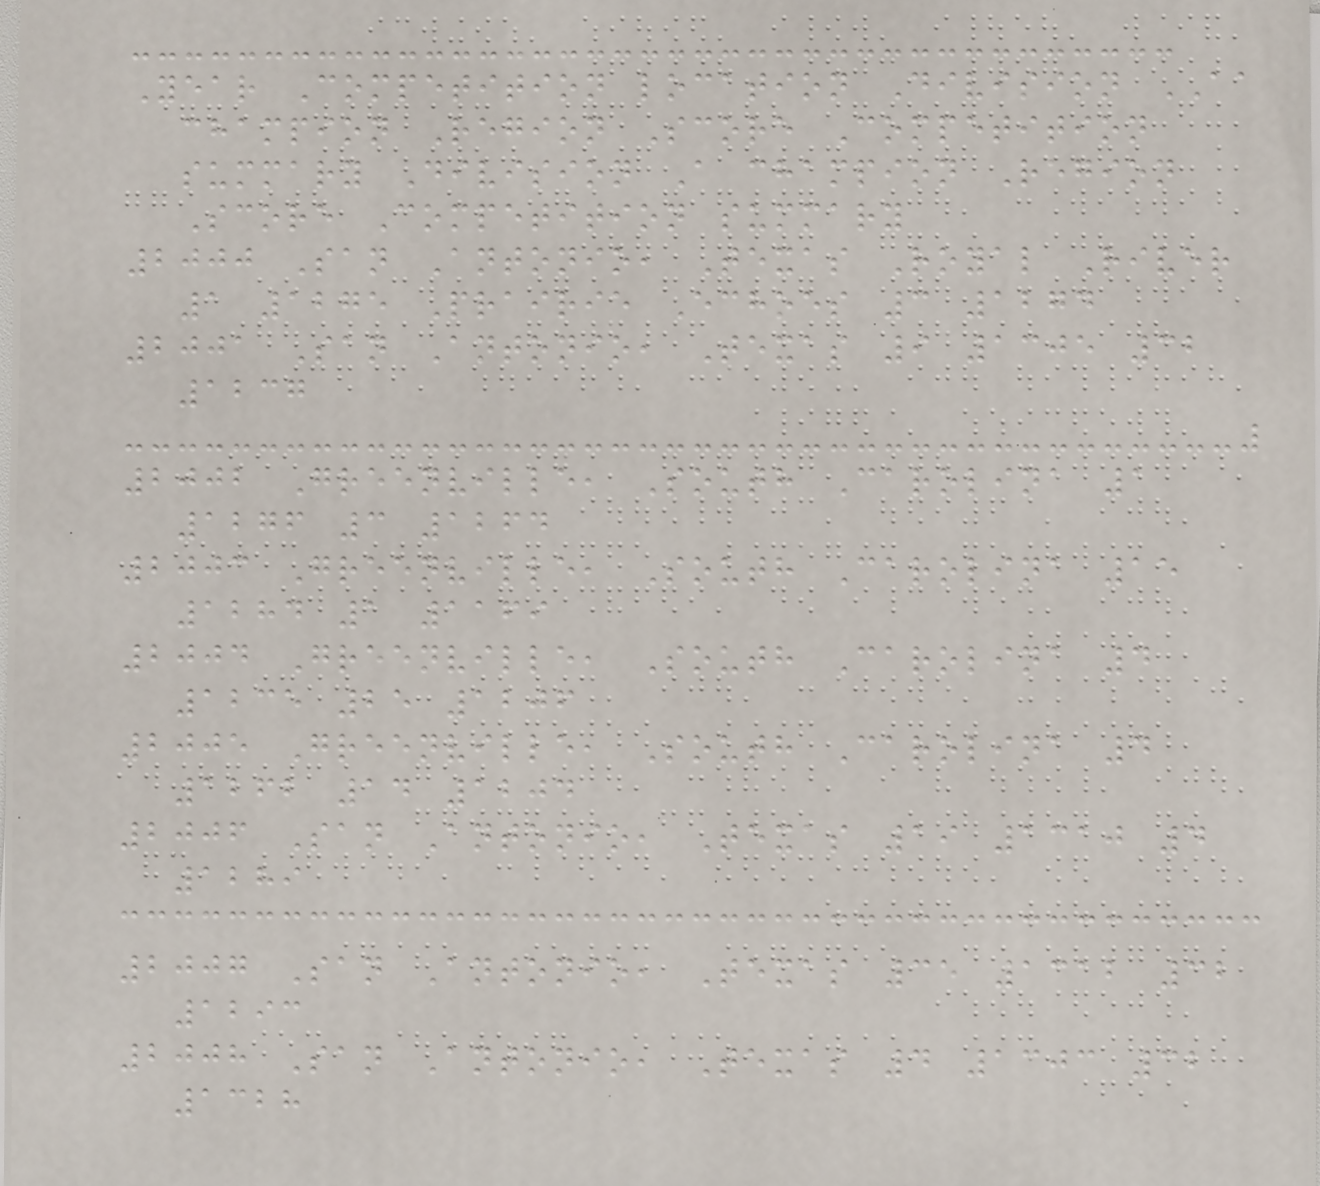Year Competition location Division AA
champion Region Score Competition
summary Division A champion Region
Score Competition summary
2000 San Antonio, Texas Royal River
1 1275 Prairie Echoes 3 1274
2001 San Antonio, Texas 9 1305 32
1237
2002 Greenville, South Carolina 1
1276 3 1264
2003 Greenville, South Carolina 15
1284 1 1169
2004 Greenville, South Carolina 4
1235 25 1206
2005 Greenville, South Carolina 4
1262 14 1204
2006 San Antonio, Texas 19 1310 4
1289
2007 San Antonio, Texas 35 1312 32
1293
2008 San Antonio, Texas 4 1303 32
1328
